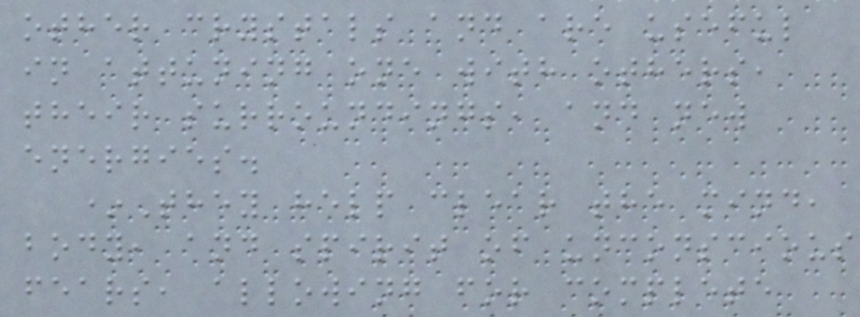other crystals and are useful
in attuning one with others,
their surroundings, and new
energies.
*They help clear the mind,
body, and spirit of unconscious
fears, allowing for complete
